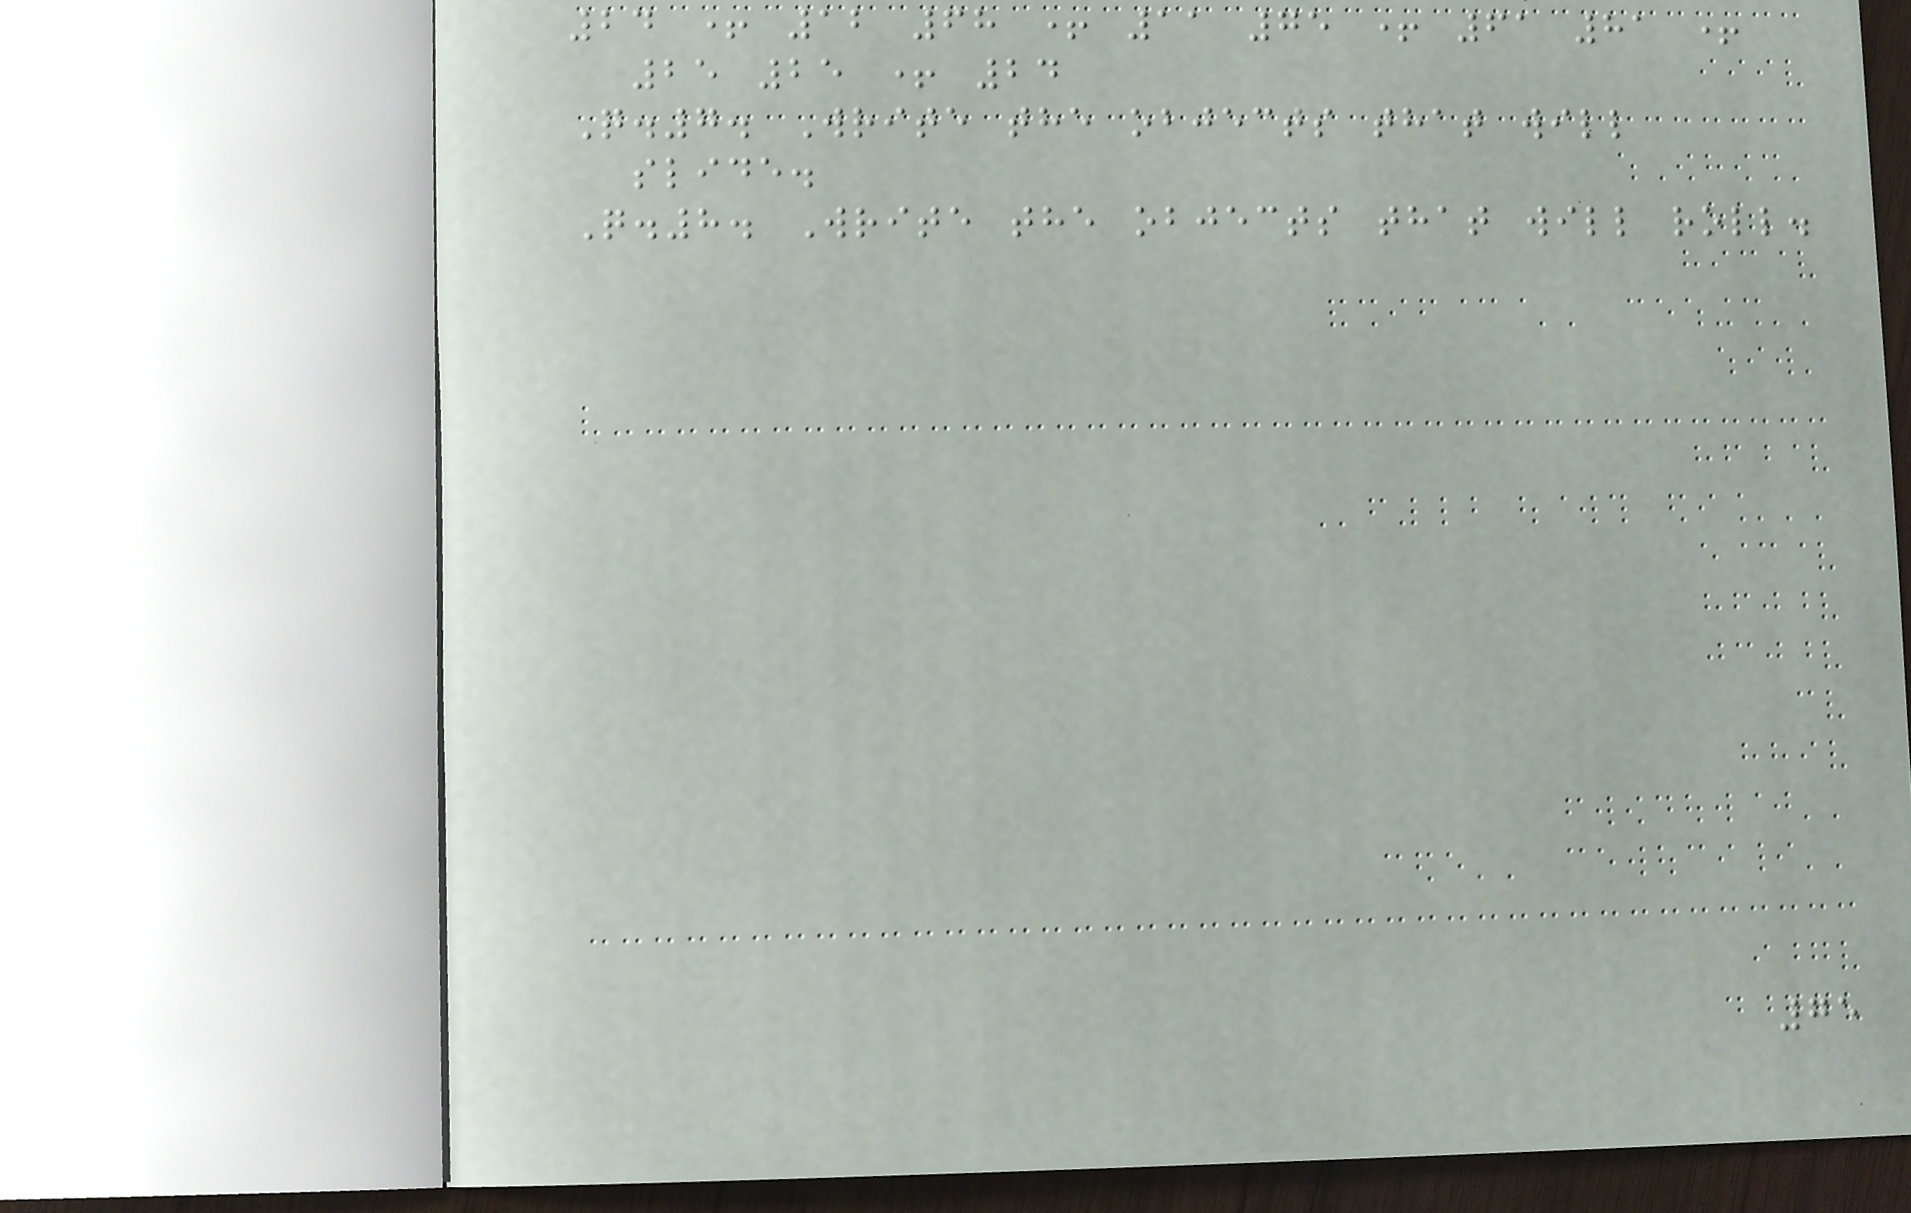24 + 12 68 + 11 75 + 61 81 +
25 25 + 24
Q.7. Write the objects that will
slide.
Q.8. Write the objects that will roll.
75
